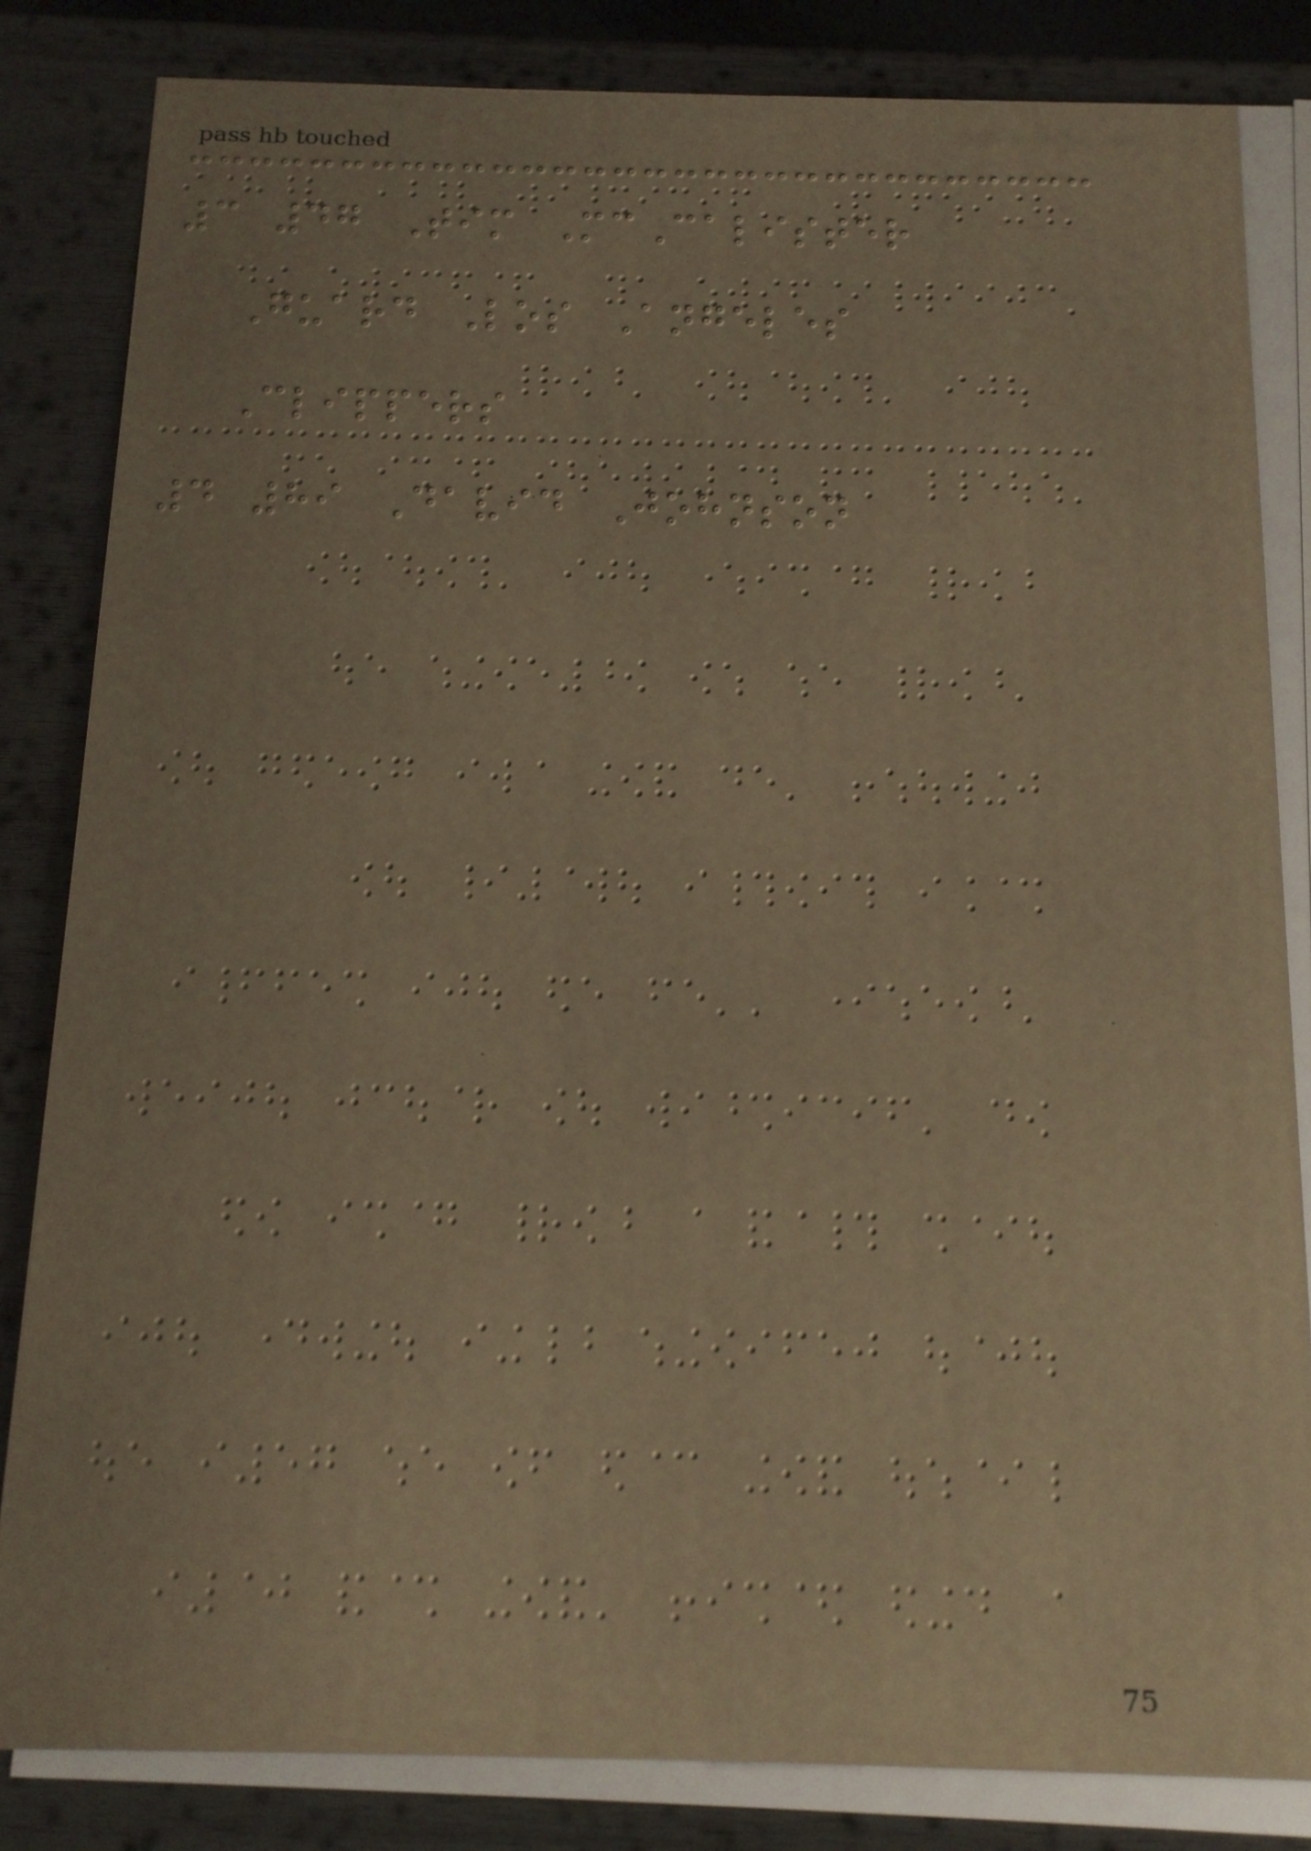3 47 Tim McCalister
Guard Los Angeles
Clippers
4 89 David Johnson
